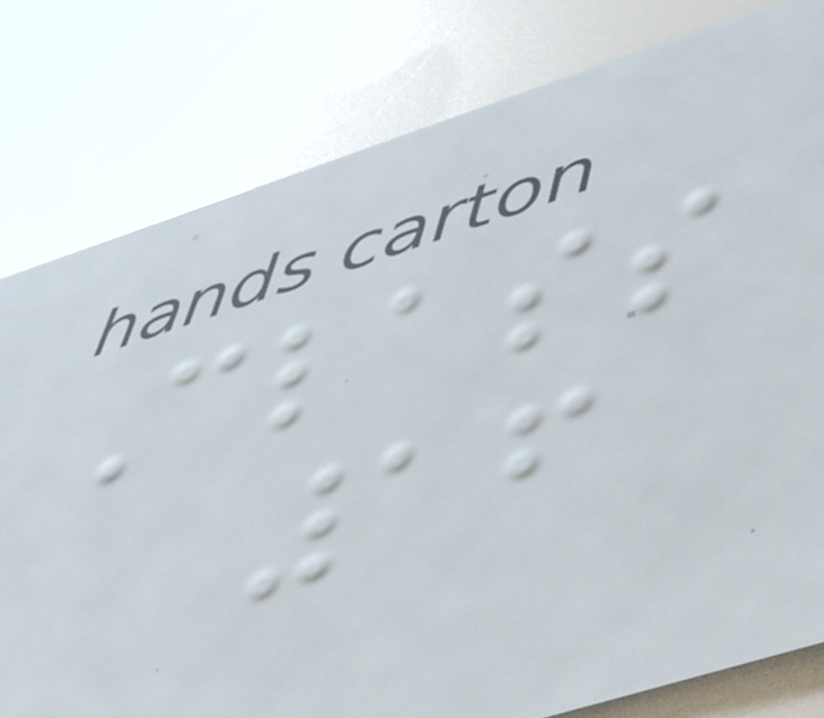Class
16
